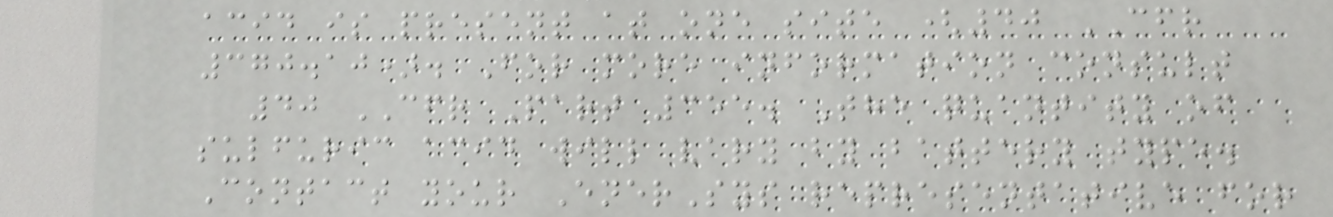acid is present at one site (40 CFR
370.10). For more information consult
40 CFR Part 355. The quantity of
sulfuric acid will vary by battery type.
Contact your EnerSys representative for
